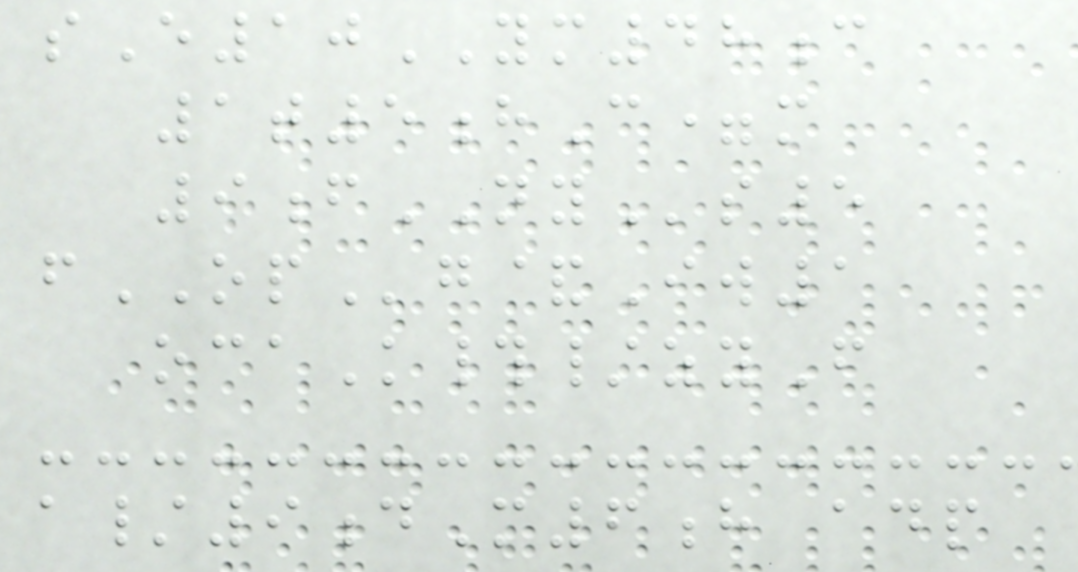sE10YM48c
1t5hC=m
9fNYs5
fOPg&Iw1
ocaK#/zyF
a/9dM6h adp
